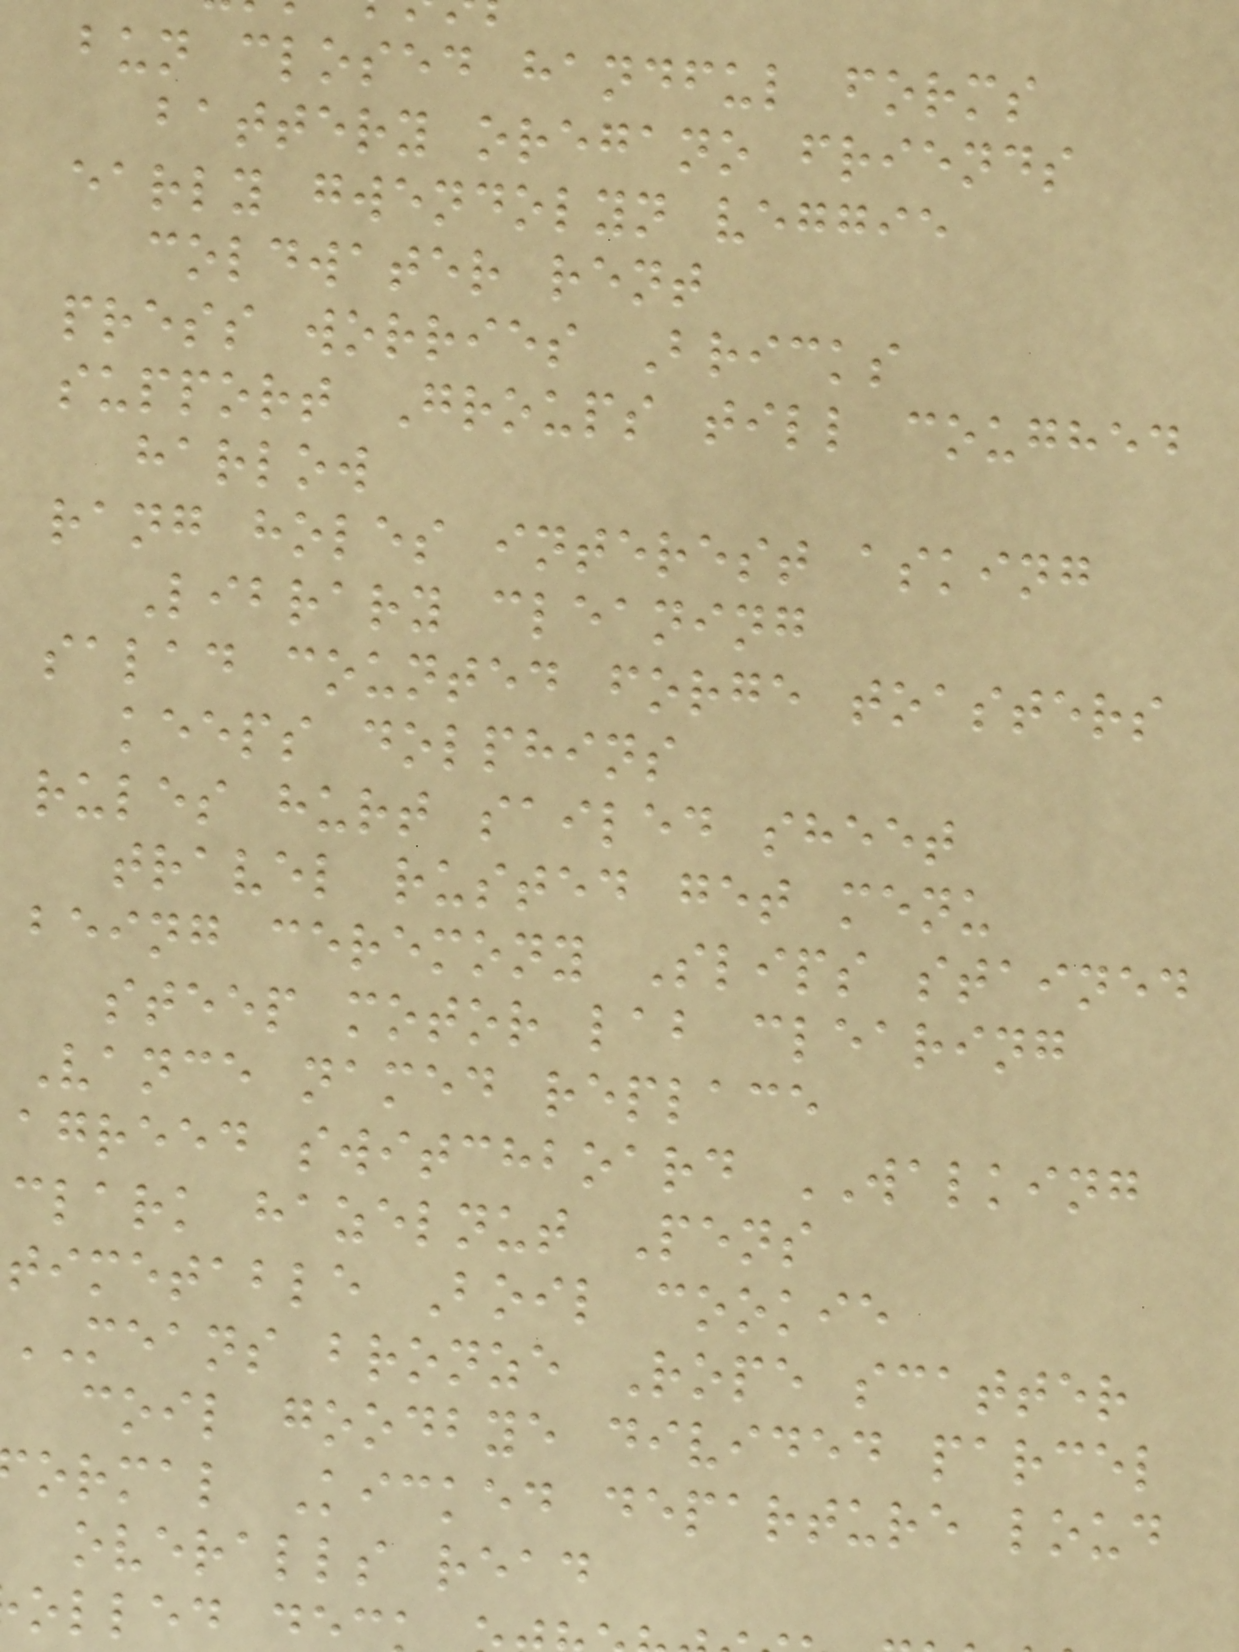bun closed handful forms
battery oregano friends
early gwendolyn veggie
coldwater rent
press worries Bricks
support Groups till coughed
harlow
rang holes interest asking
Library cleaning
salad counted forge toasters
keeps dolphins
rules hurt sailed sheet
travel rusted get menu
being ceremony Slips stained
steep motor lab clearing
Vance named replace
agreed switchboard WALKING
clark hazelnut Pens
timetable Boil cookie
MEANS bronze Rope scatter
coil goodbye divided parcel
ormal Kicked departure loud
overalls read
olled d
